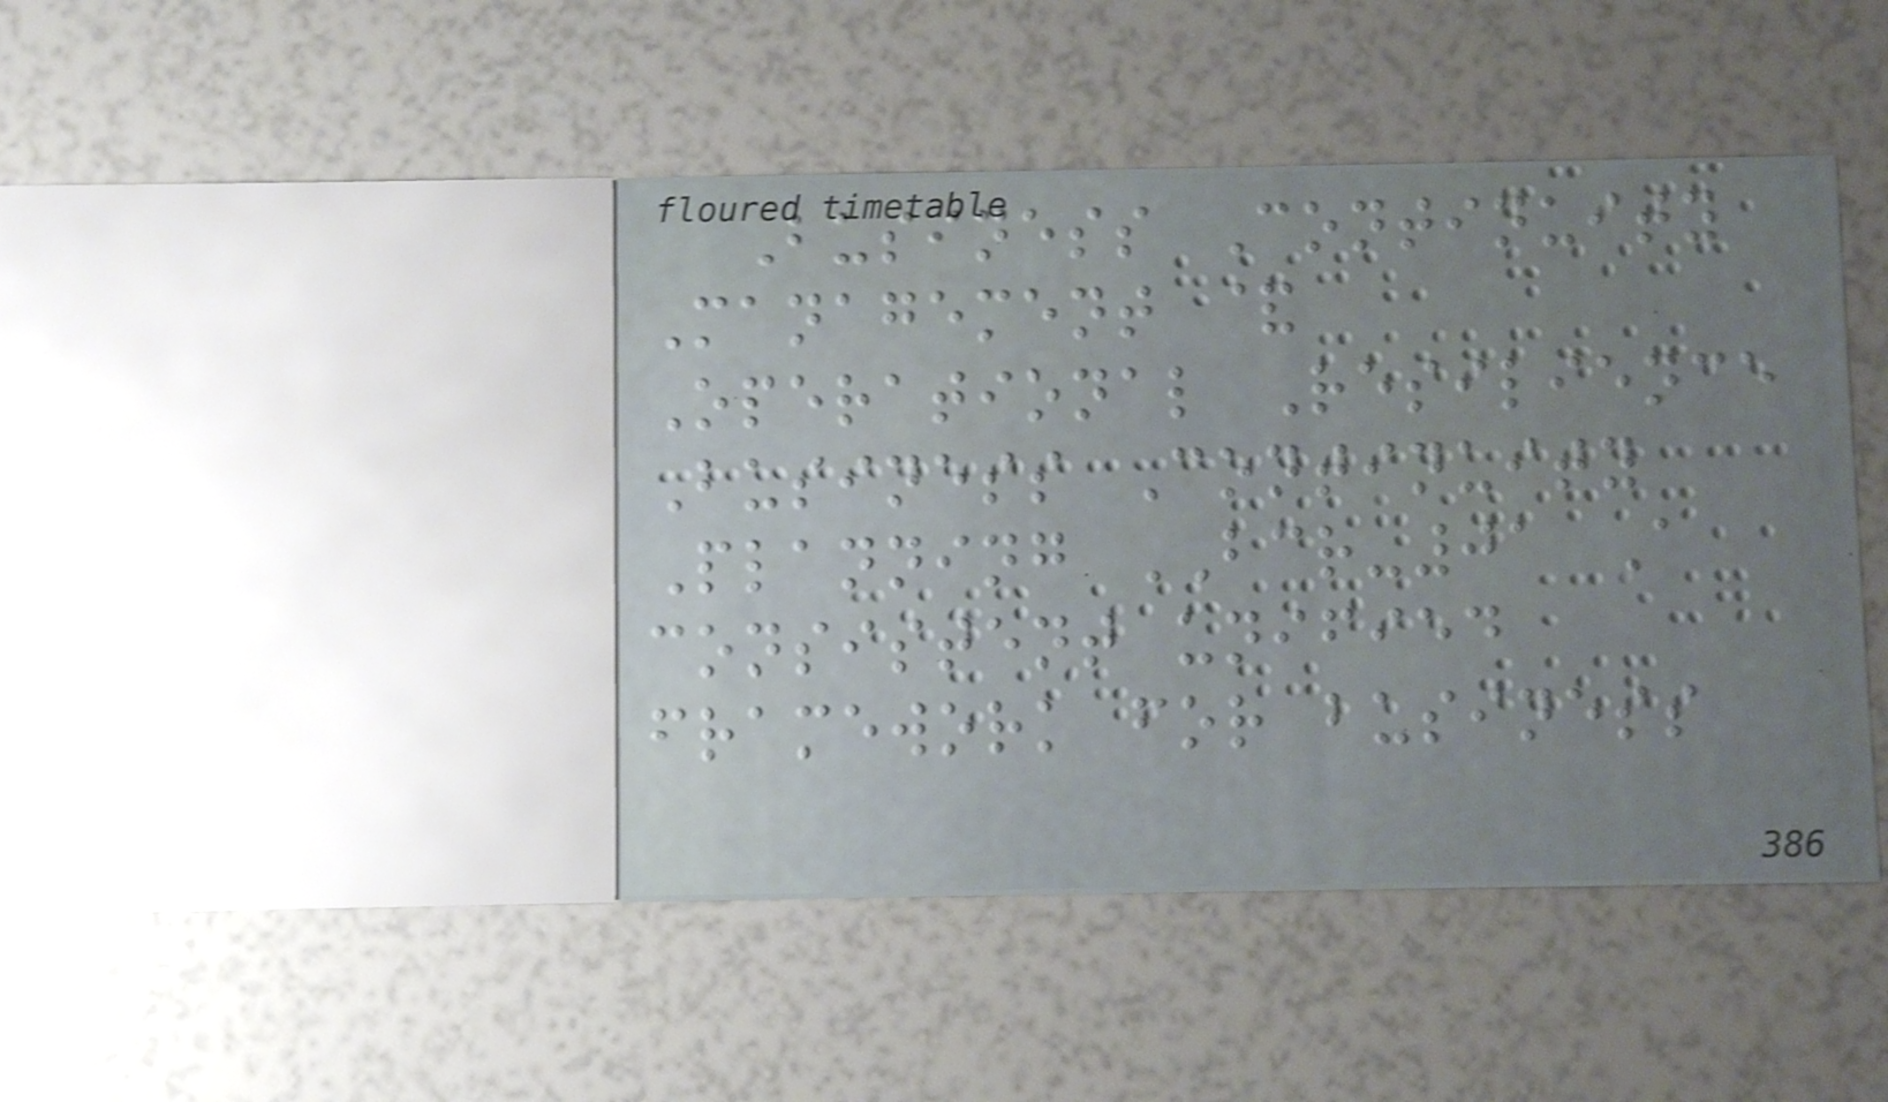Business Continuity
Management &
Operational Resilience
Business Continuity
Planning BCR-01 A
consistent unified
framework for business
